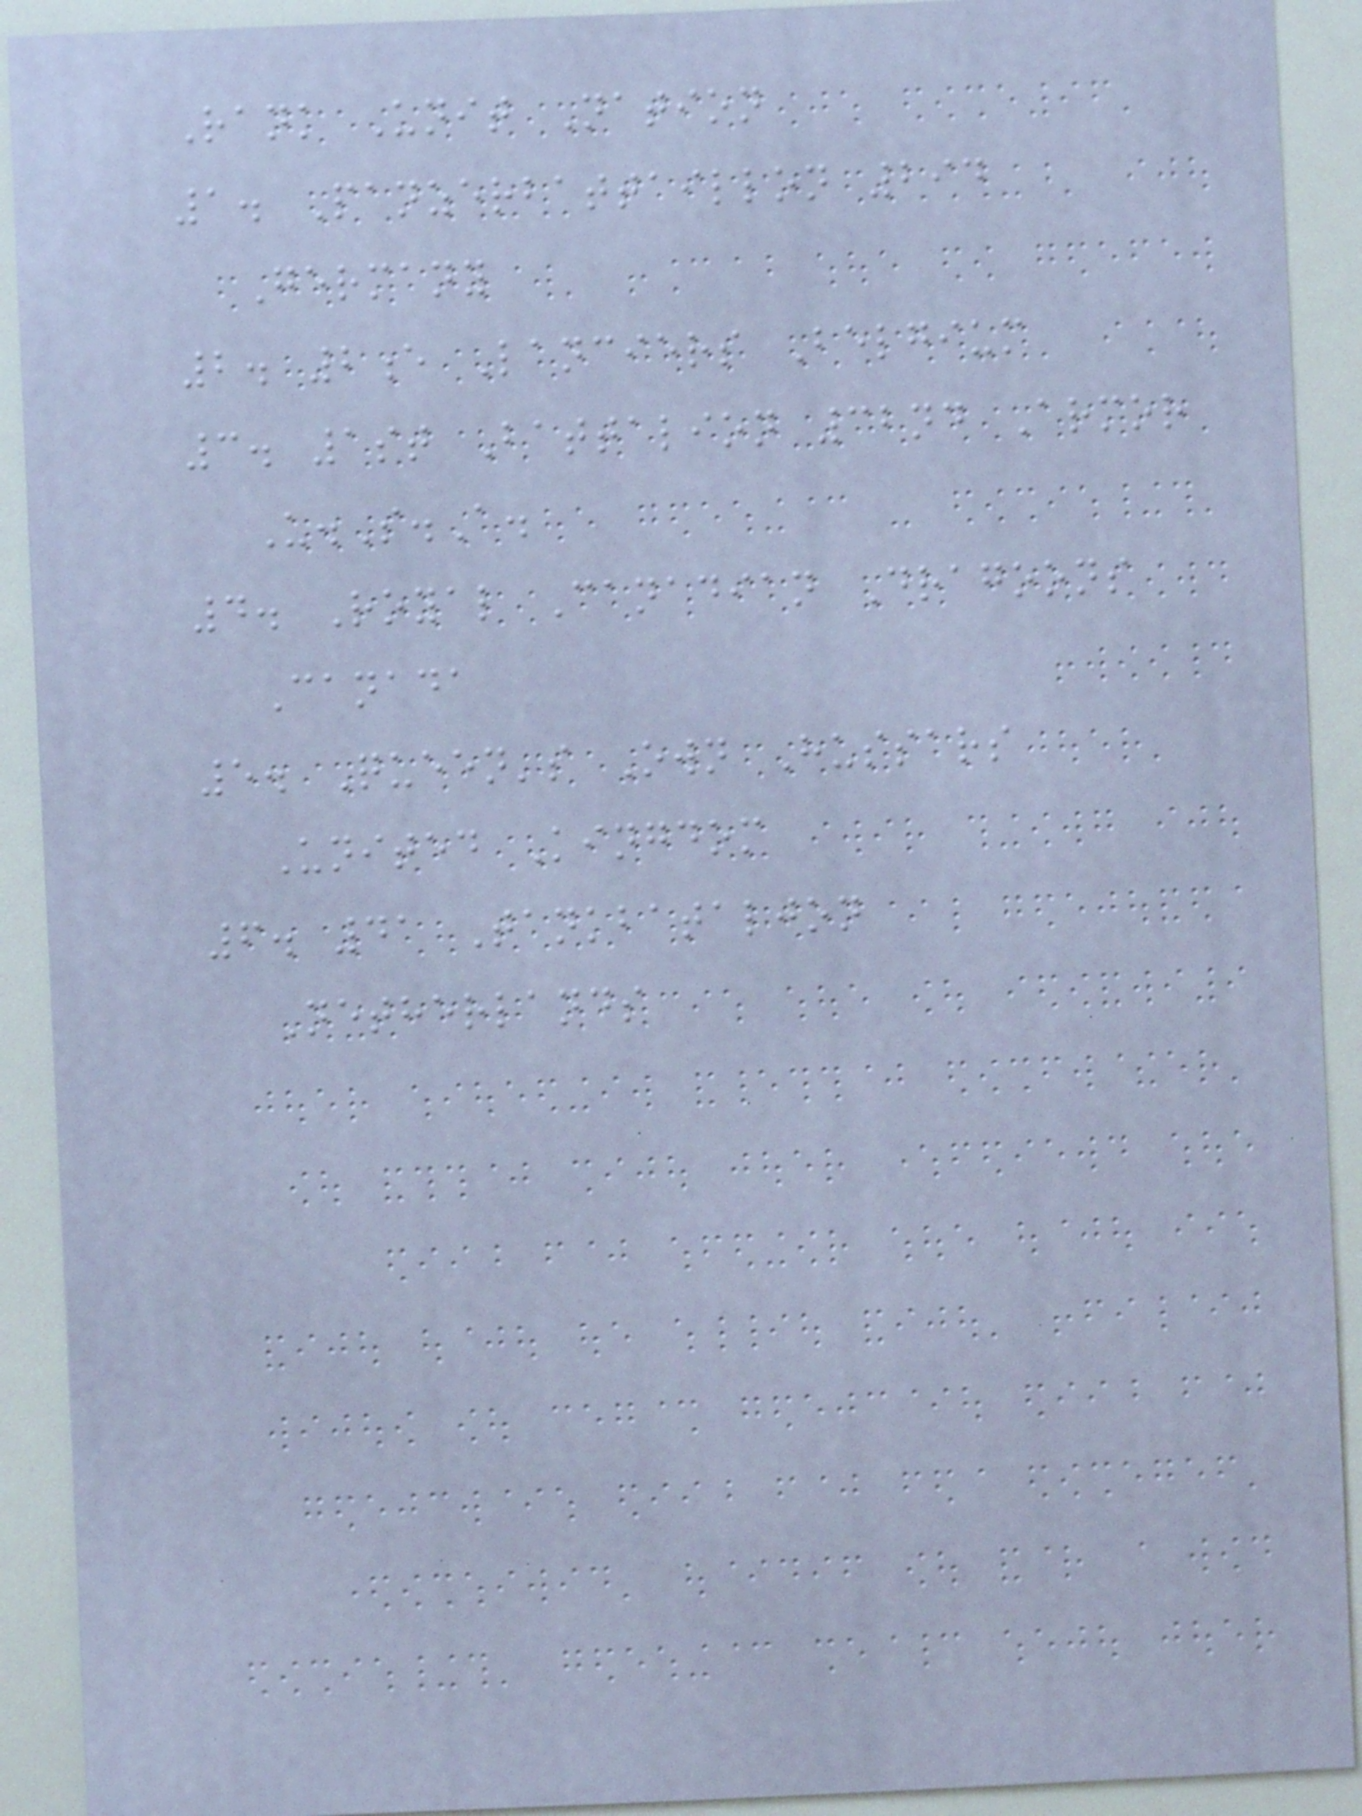Rank Unit Nation
1. Panzerbattaillon 294
Germany
2. 2e Lanciers Belgium
3. 1st Battalion 32nd Armor
U.S.A.
4. Royal Canadian Dragoons
Canada
5. Queen's Own Hussars
United Kingdom
6. 41 Tankbataljon
Netherlands
